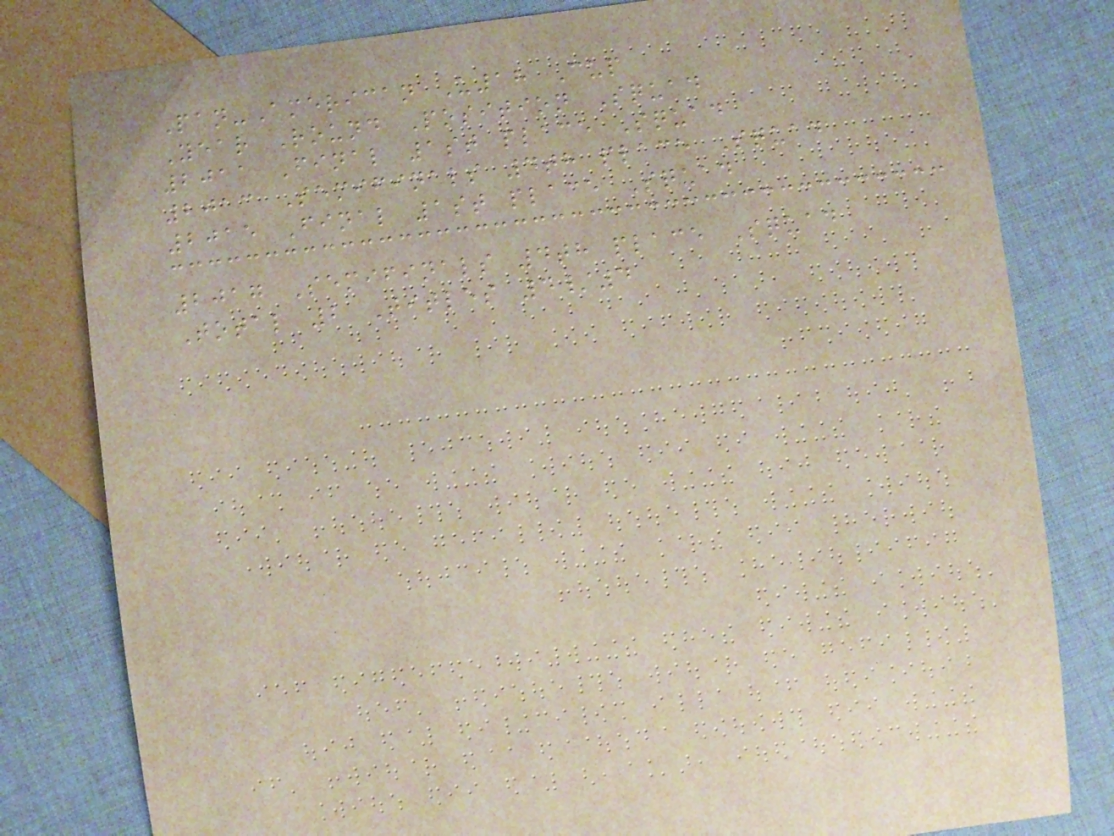Pan-American U18 Cup
Year Round Position Squad
2011 Final 1st place Squad
2013 Semifinals 4th place Squad
2015 Final 1st place Squad
2017 Semifinals 4th place Squad
Total 2 Titles 4/4
